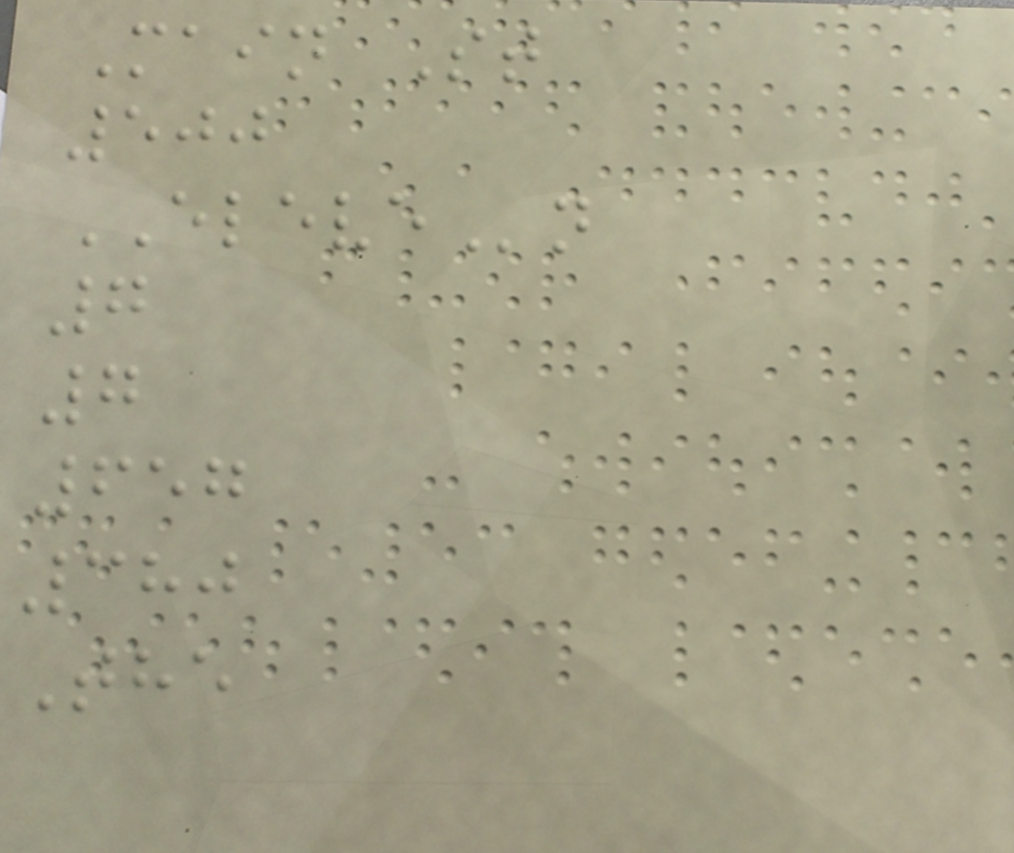Main St
500
ELEVEn
7
7
657
380
The
